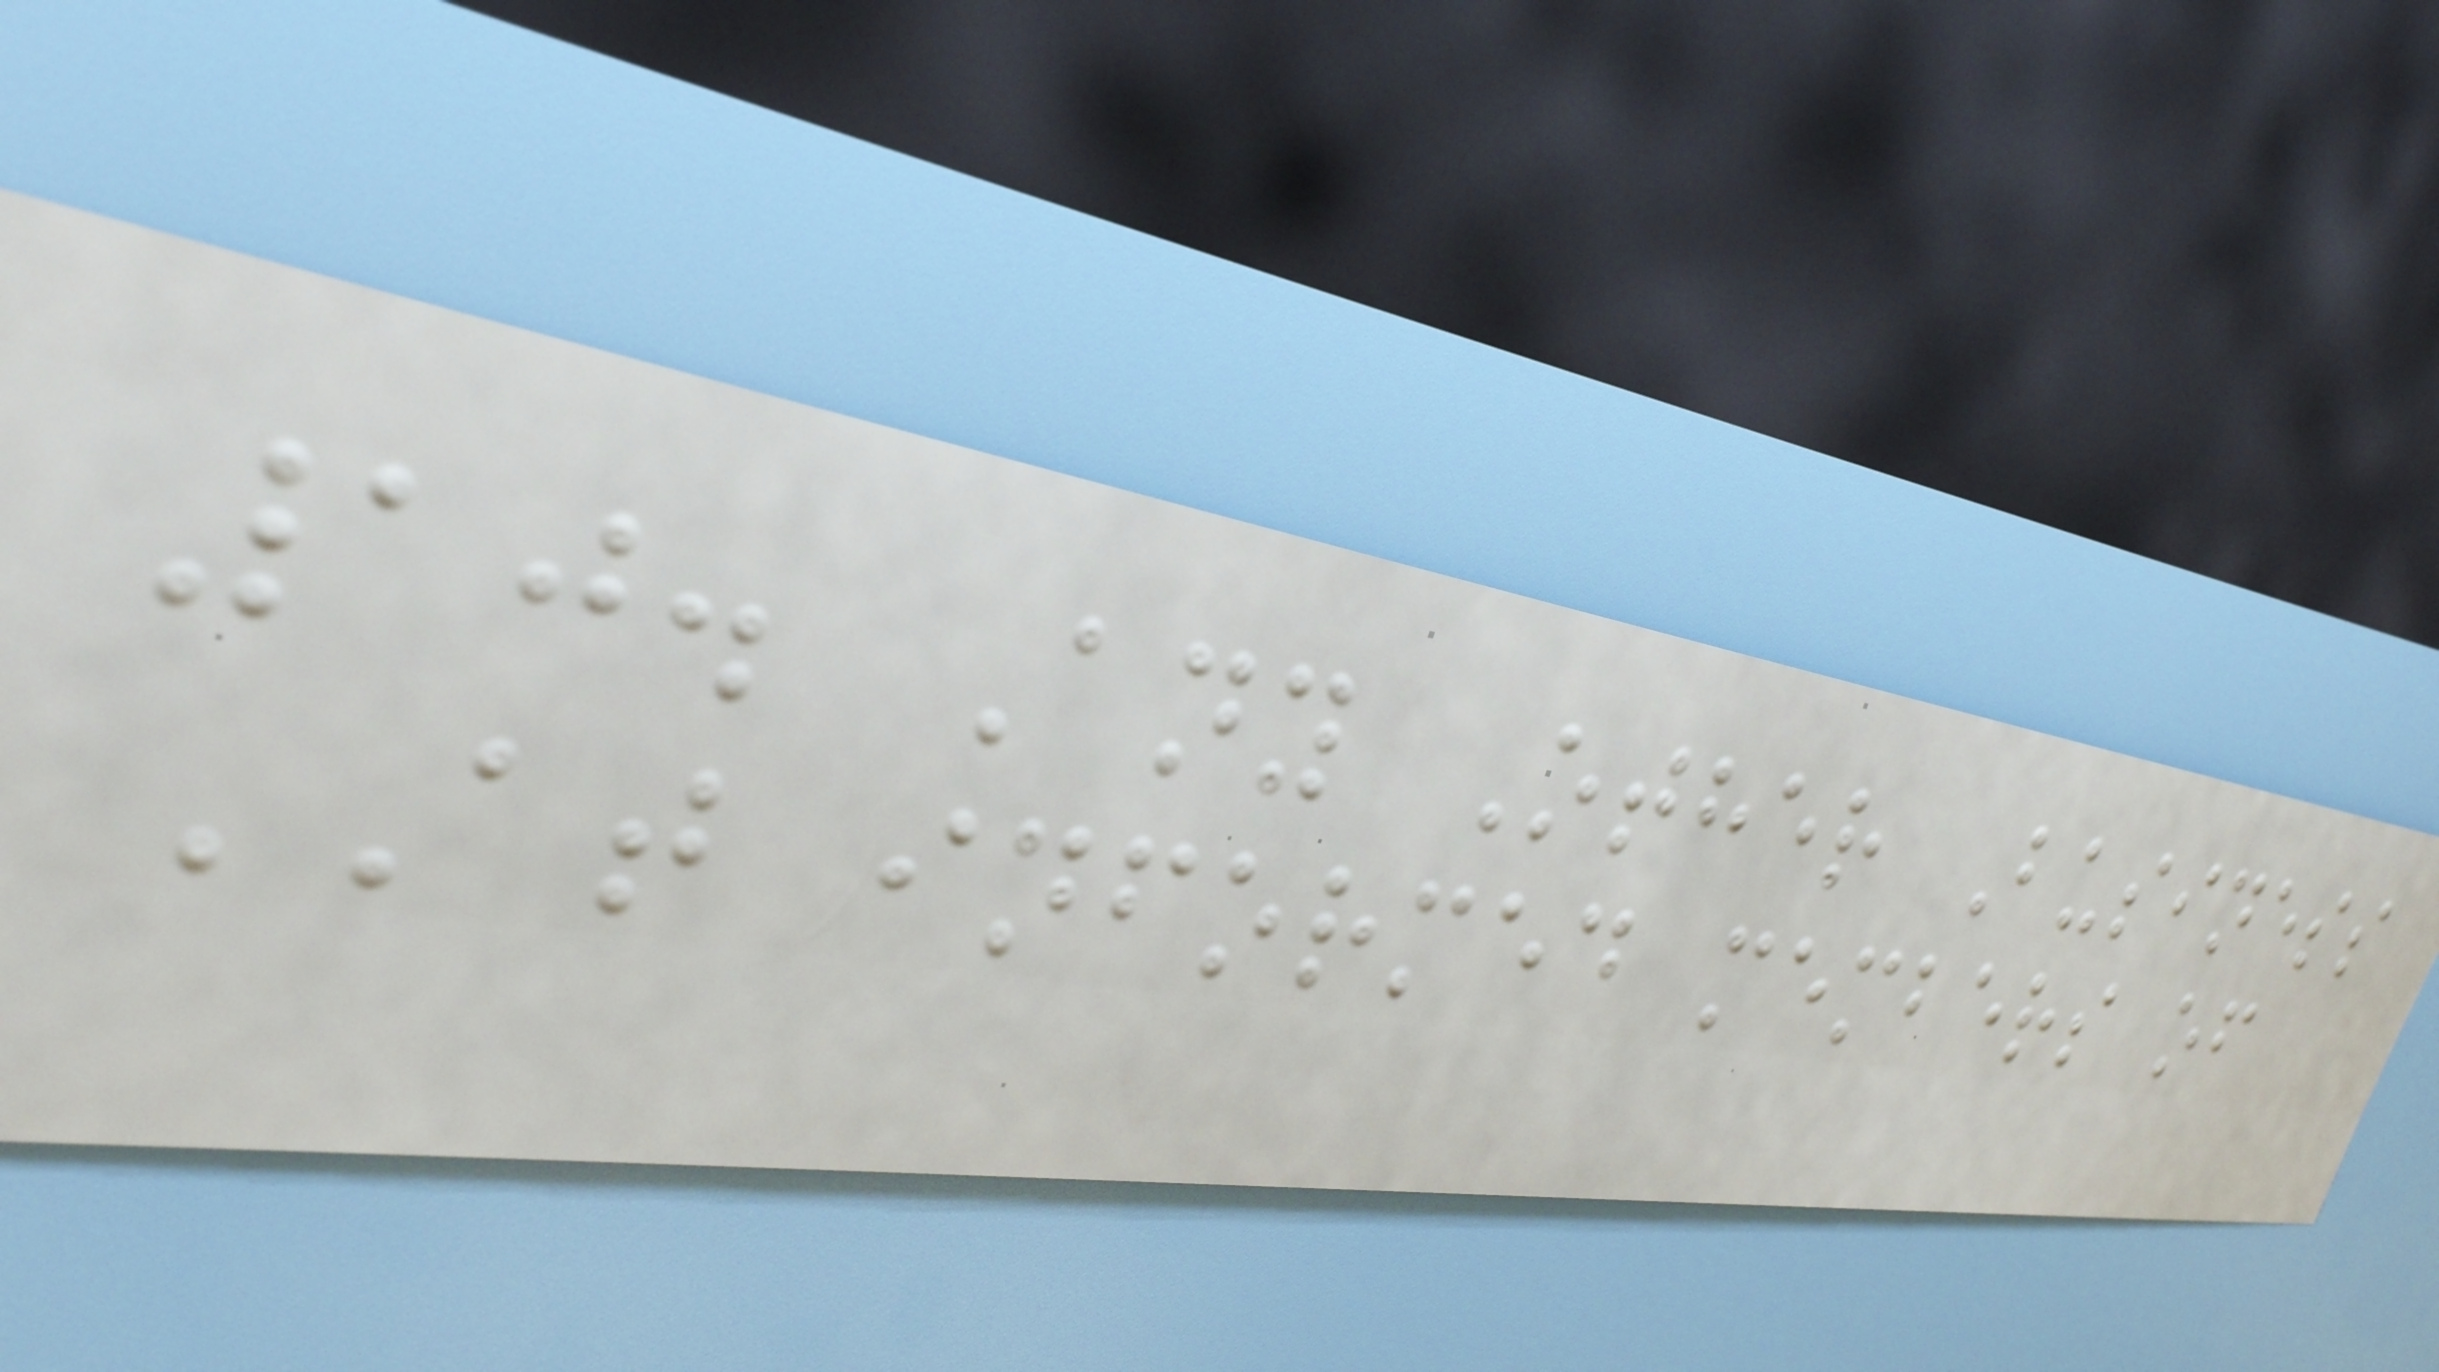10. Any Other Business
AT informed members of
